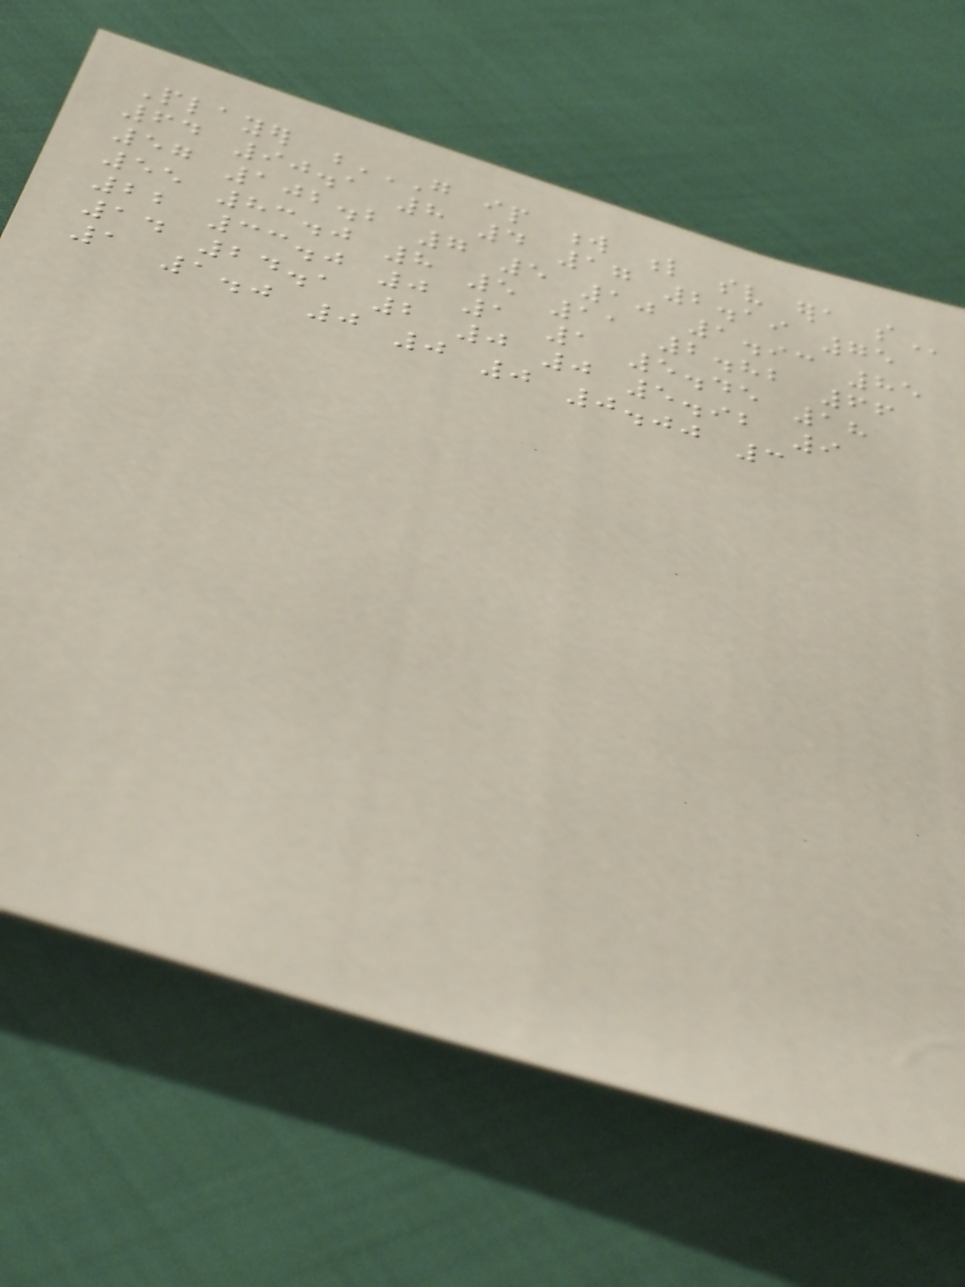Player G IP W L SV ERA SO
64 90.1 8 4 17 2.19 75
57 102.2 7 5 10 1.93 85
55 83.0 8 5 11 2.82 66
22 33.0 0 1 1 5.45 18
14 24.1 2 0 0 5.92 9
1 1.0 0 0 0 0.00 3
